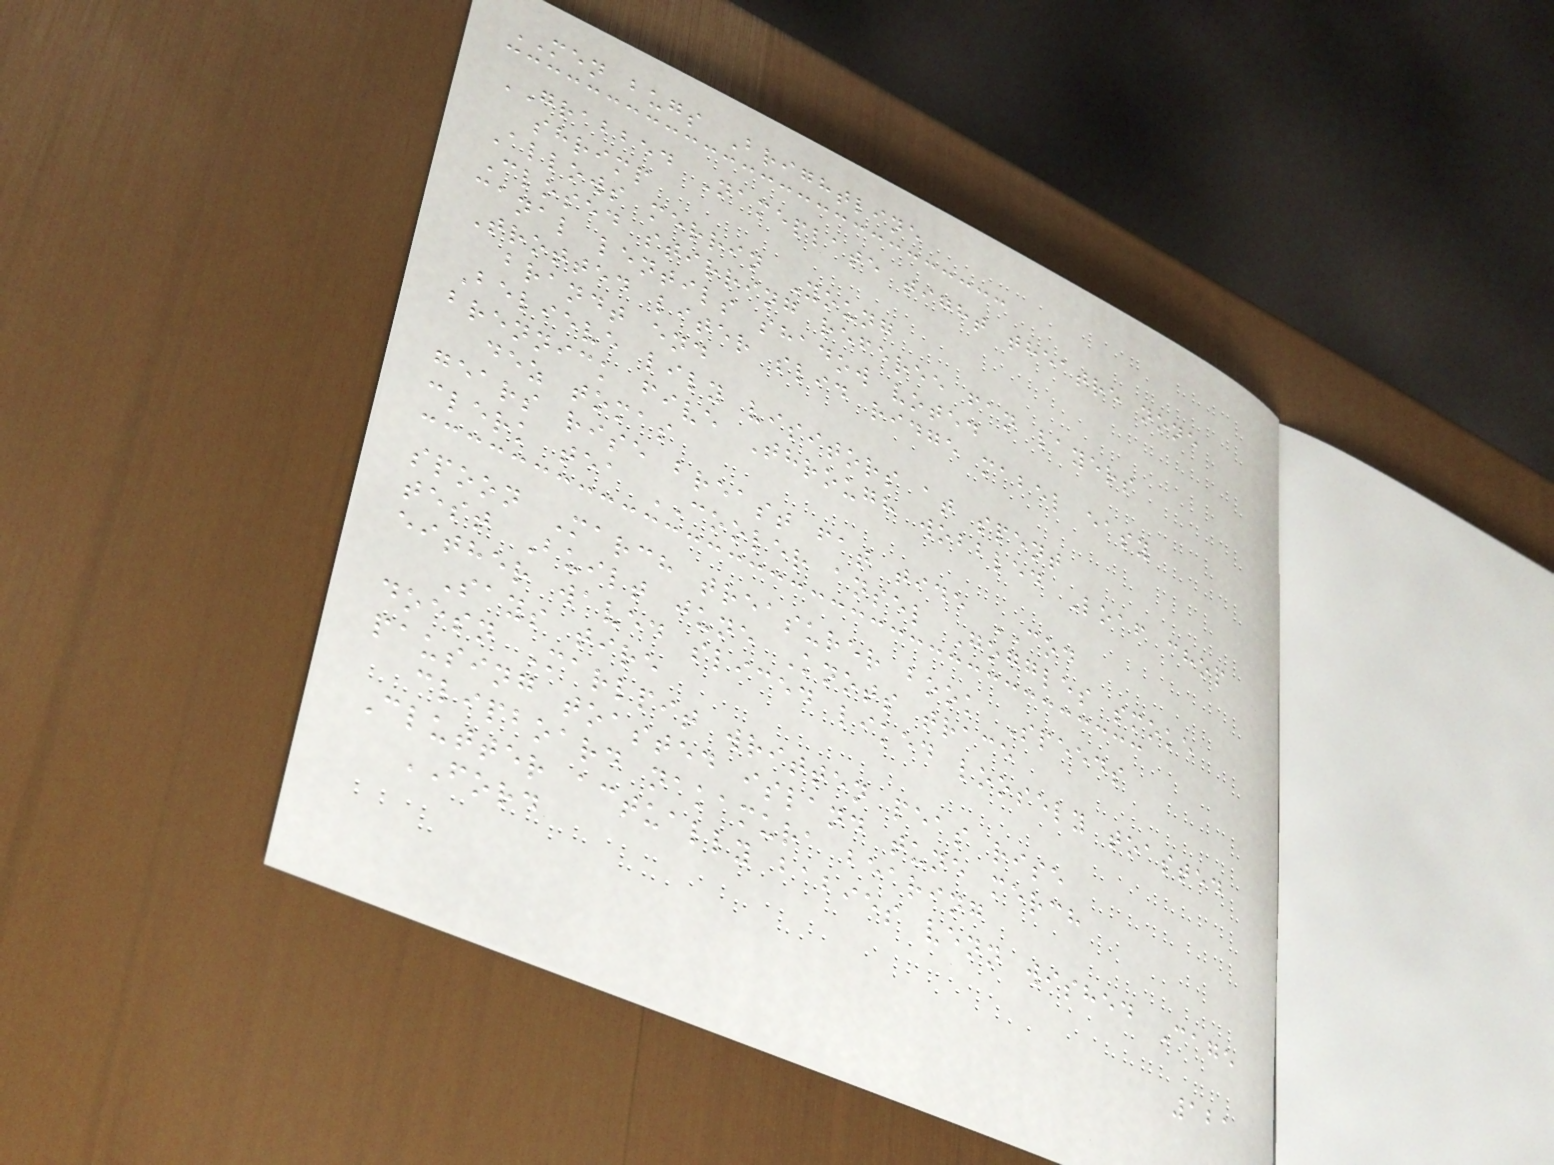MEN bugs Brightline
GRABBED Nameplate tight theatre none
shrimp
Allows merrin Young
Closed stirring referee fan layers
canal lentils shadow voted
Trotted liter slid ridge mabel easy
brandt end
Believe lily visitors at spent
brennick five Through wobbled Loaf chop
dez tomas
gears rise breast fat tide COD
clerk tea COOLER ansel Goggles smoke
spoon March treasurer book Speeds
test Built june Knots trace
either waved sliced liked loosely toasted
Says tire
doesn Marlpit written peas rise
pausing toasted island tune merch
clipboard nakamura bearing
Clutter actually babies venn wished Cage
FORD
121
